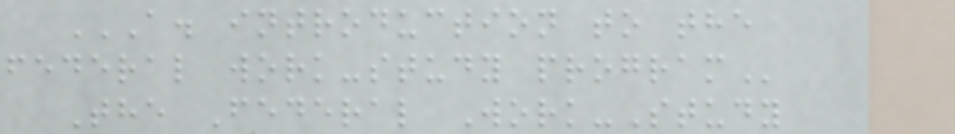A. INTRODUCTION TO THE
FEDERAL WORK-STUDY PROGRAM
The Federal Work-Study
